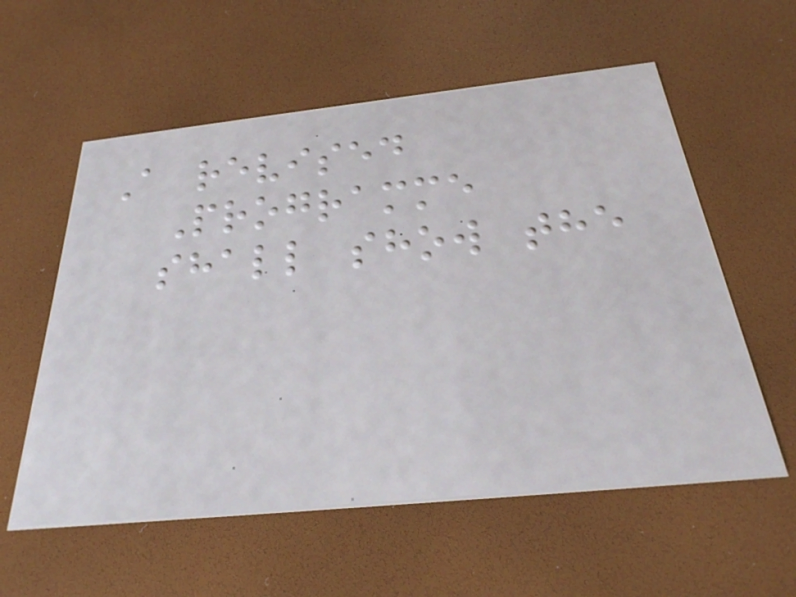A revised
Programme
shall show the
